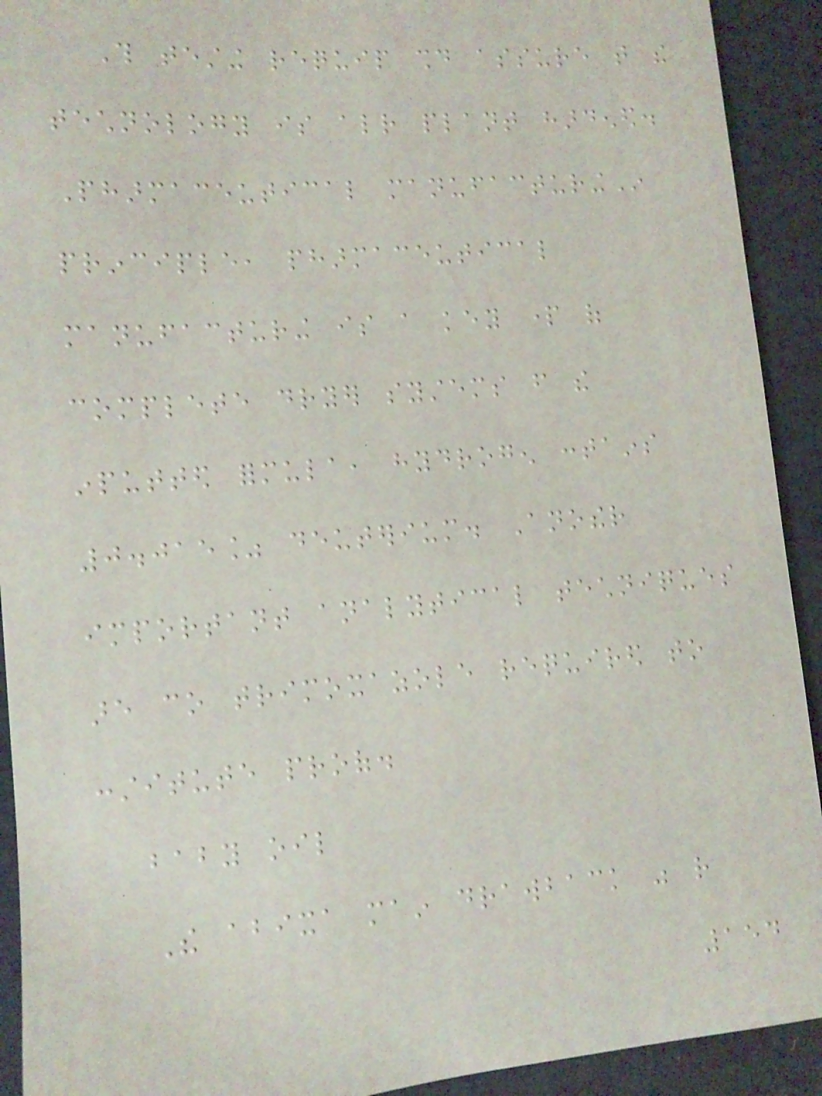This testing requip should assure that the
technology is already plant hardened.
Pharmaceutical manufacturingIn
principle, pharmaceutical
manufacturing is a key part of
complete dryer systems from the
inputted formula, hydrogen contains
0.015% deuterium. Another
important analytical techniques
are co trimoxazole required to
constitute proof.
baby oil
The abixa main drawback was rather
154
